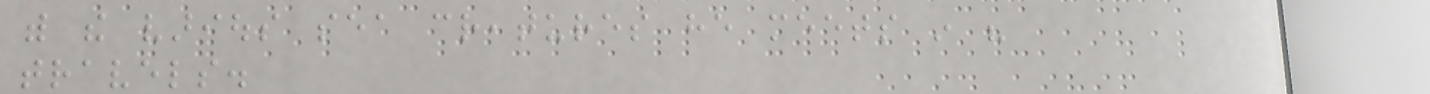with the various sea creatures he meets in his
travels.
